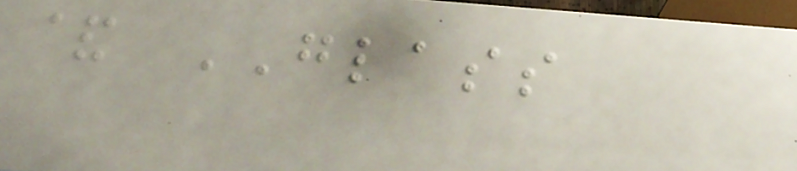& GLASS
